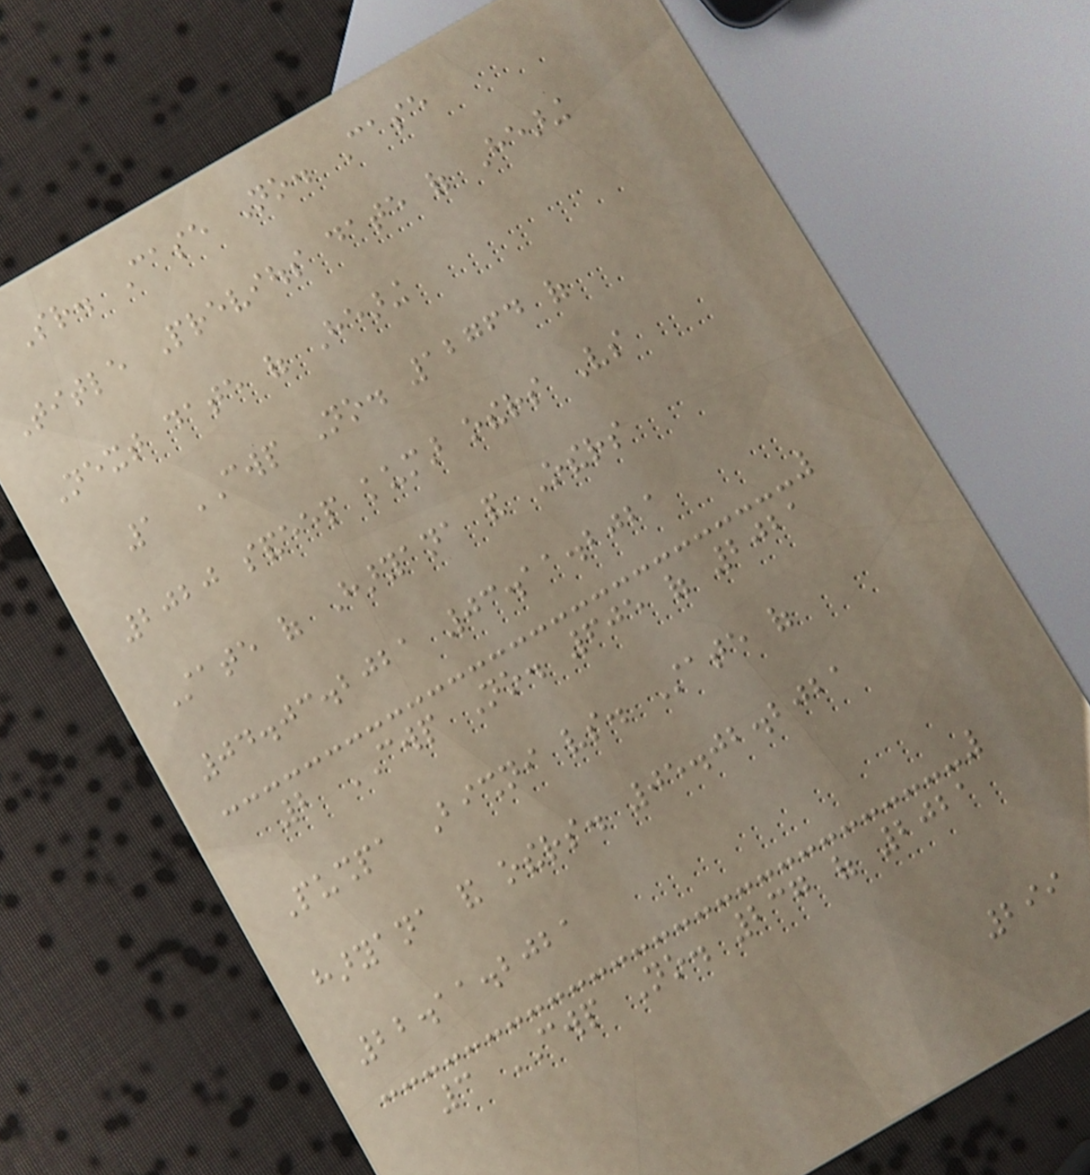Sr. Case No. Case
Title Previous date of Hearing
Next date of Hearing
1 CWP No. 12764 of
2020 sandeep kumar others Vs
State of Haryana and Others
04.03.2021 03.11.2021
2 CWP No. 605 of 2021
Pushpa Bishni vs. State of
haryana and others. 05.02.2021
22.11.2021
3 CWP No. 237 of 2021
299
